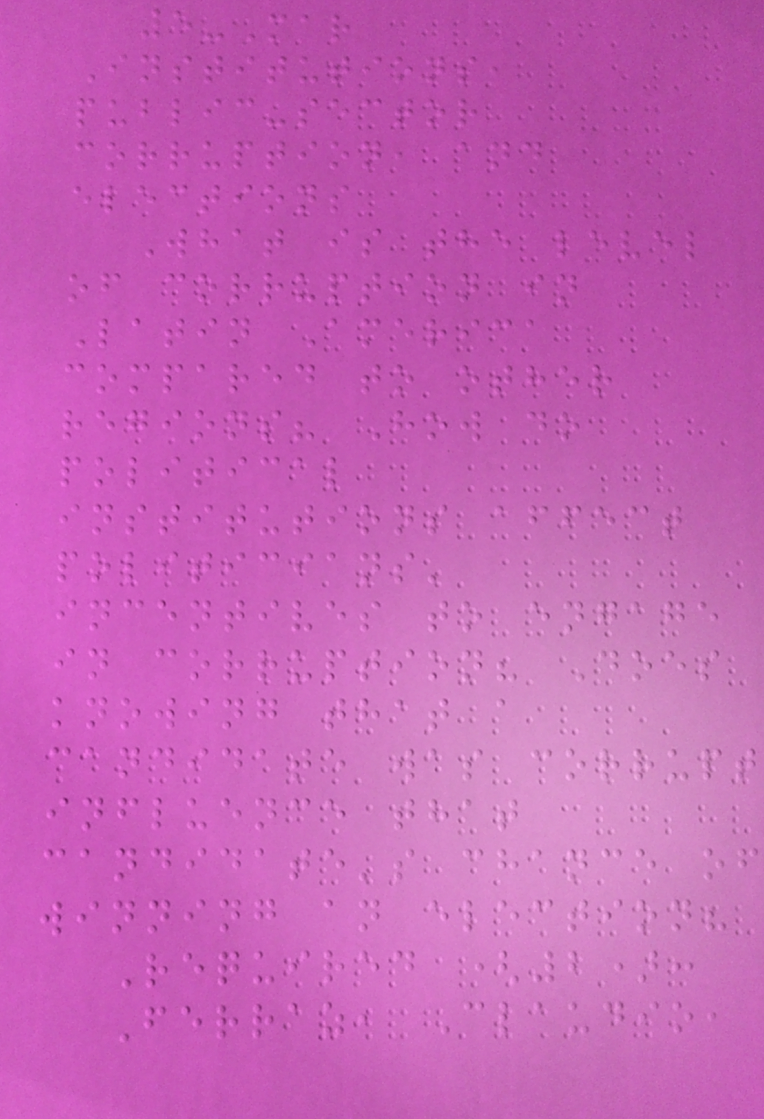5-Mar
Institutions,
public-sector
corruption, and
elections
What is the level
of corruption in
Latin America
compared to other
regions? How do
political
institutions affect
politicians'
incentives to engage
in corruption? Does
knowing that a
candidate was corrupt
influence that
candidate's chance of
winning an election?
Required (2):
Ferraz, Claudio,
